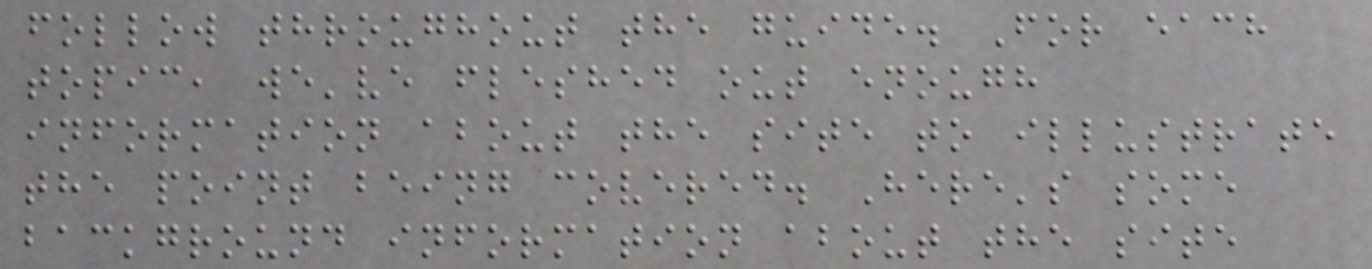follow throughout the guide. For each
topic, we've fleshed out enough
information about the site to illustrate
the point being covered. Here's some
background information about the site
